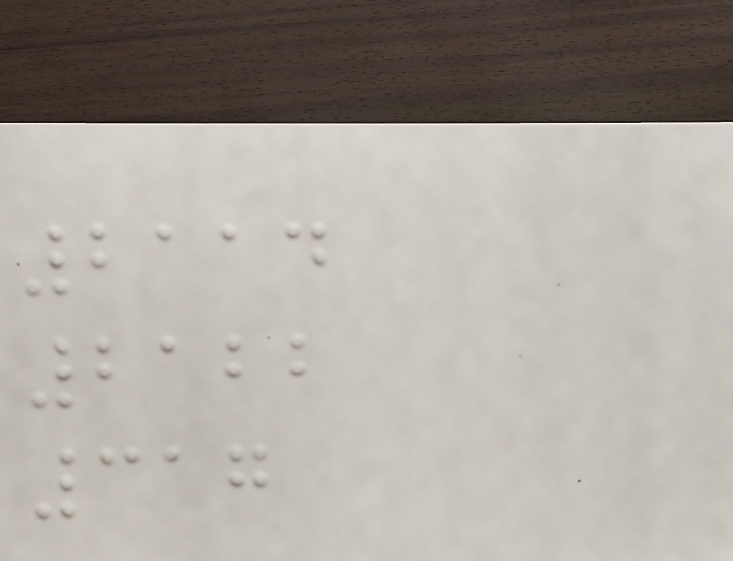2114
2122
317
